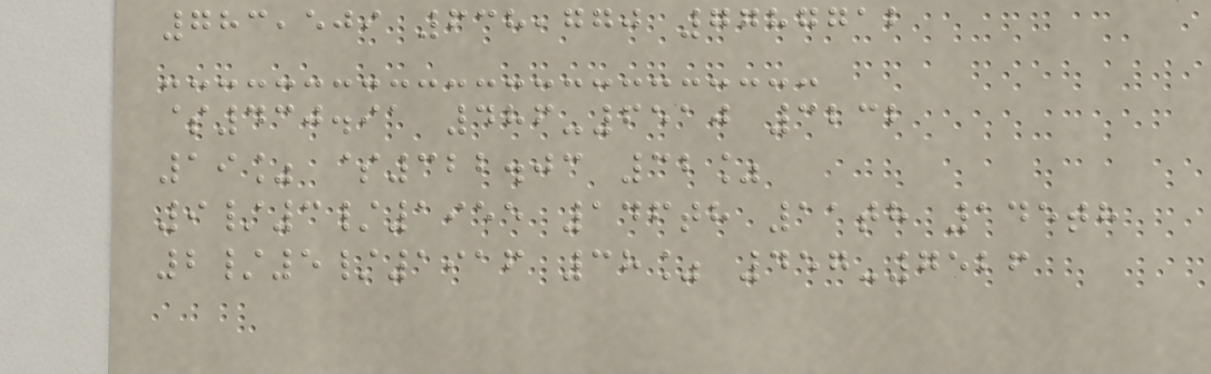783,509 638,770 7787712
$430.91 486-6510 3232
19% $322.03 32%
9/3/1955 146th 11th 145th
2/5/1916 38% 457-7526
